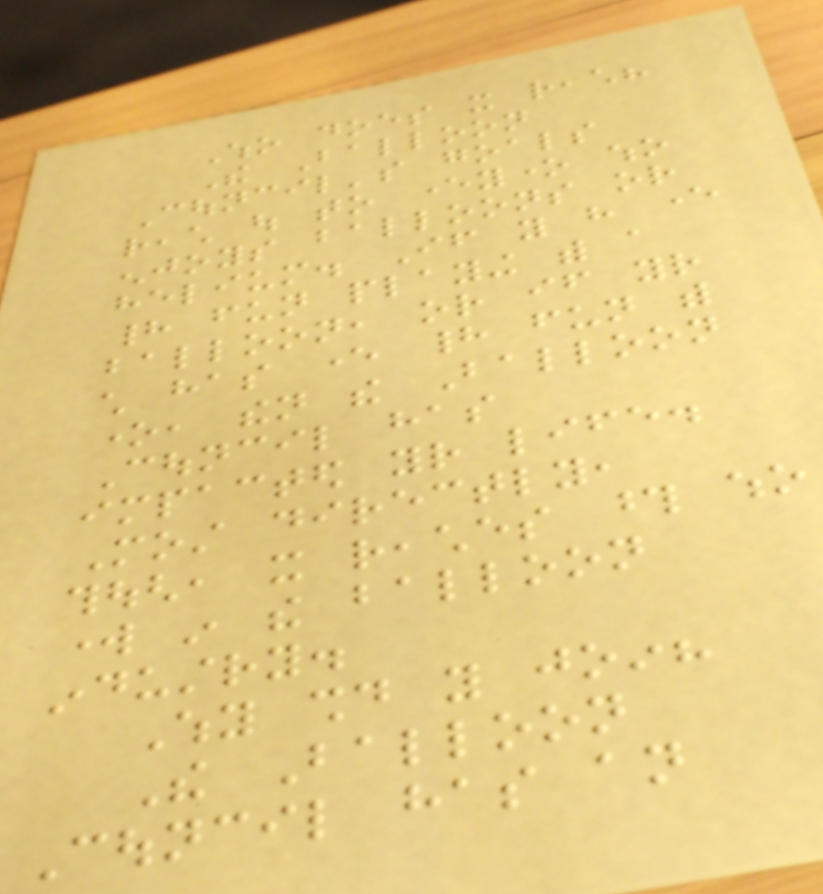Who does it reach?
The Balloon
Council's goals
reach out to everyone who
enjoys balloons or
helium. If you have ever
had fun playing with a
balloon, or if your
child has ever had fun with
one, then the Balloon
Council has
impacted your life.
Most directly,
though, it reaches those who
work in the balloon
industry.
Why should you join?
The Balloon
Council has an
